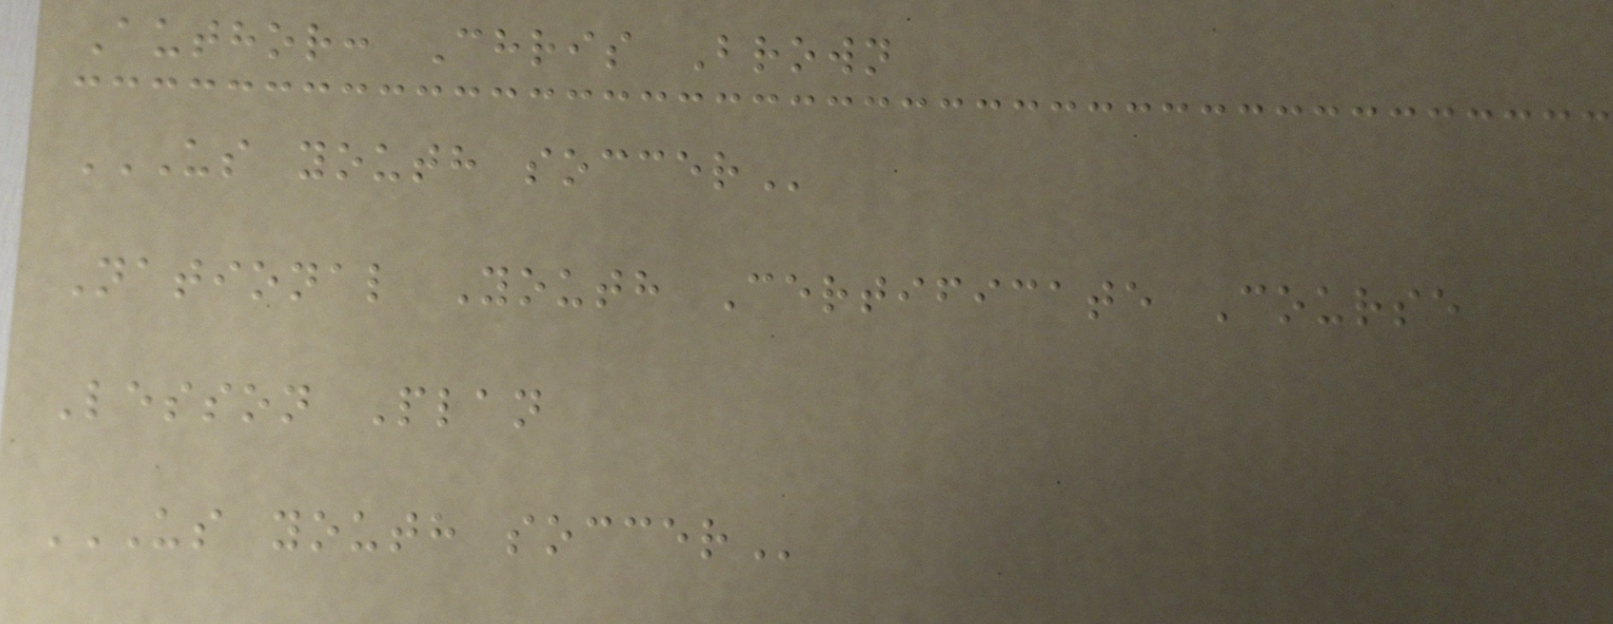Author: Chris Brown
US YOUTH SOCCER
National Youth Certificate Course
Lesson Plan
US YOUTH SOCCER
